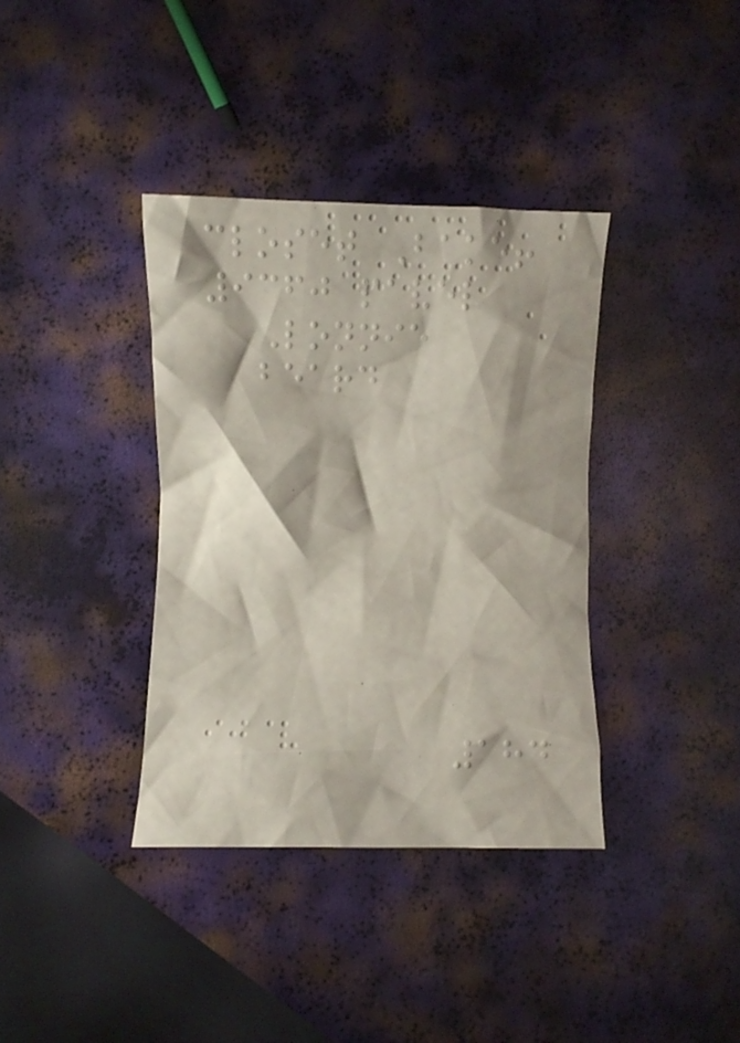closet Bake!
9360 pavel
Lonnie
beard
184
